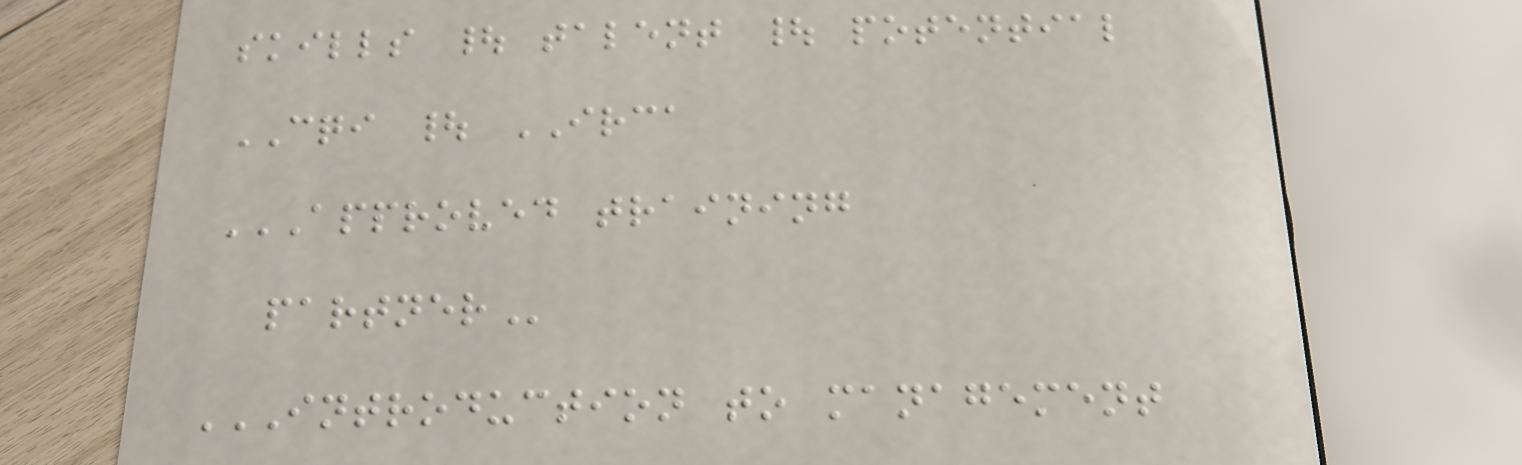skills | talent | potential
CQI | IRCA
APPROVED TRAINING
PARTNER
INTRODUCTION TO MANAGEMENT
